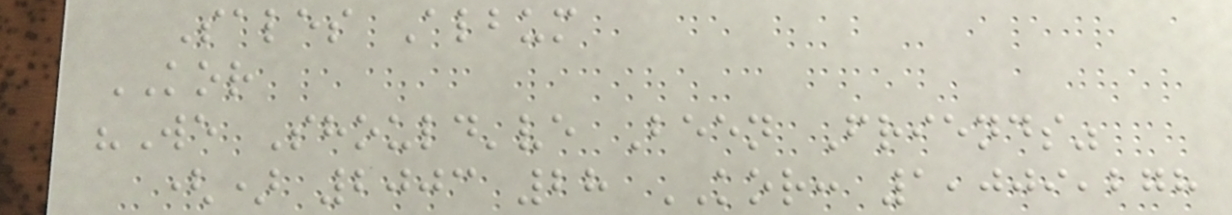Sales Album
KOR
"We Should've Been Friends"
() 2003 28 KOR: 1,009,278
